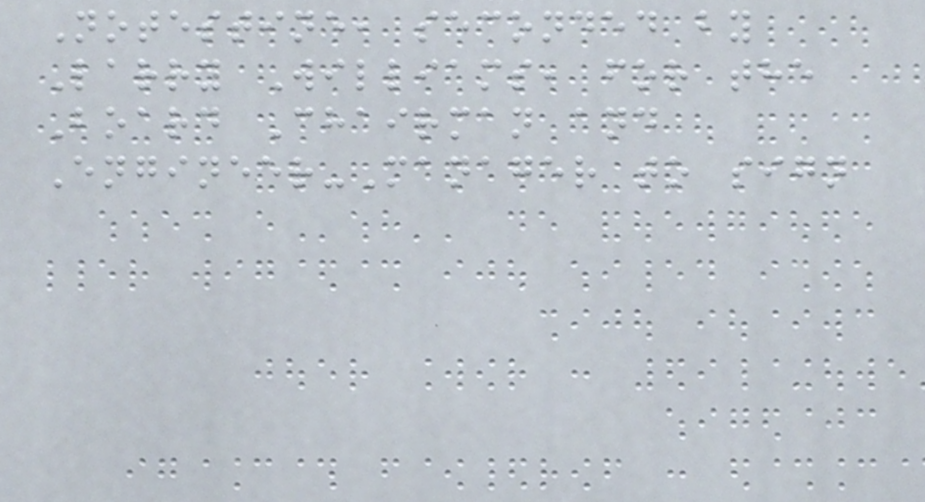Notestine, seconded by
Larry Williams, for the
Board Chairman and
Engineer-Manager to sign
